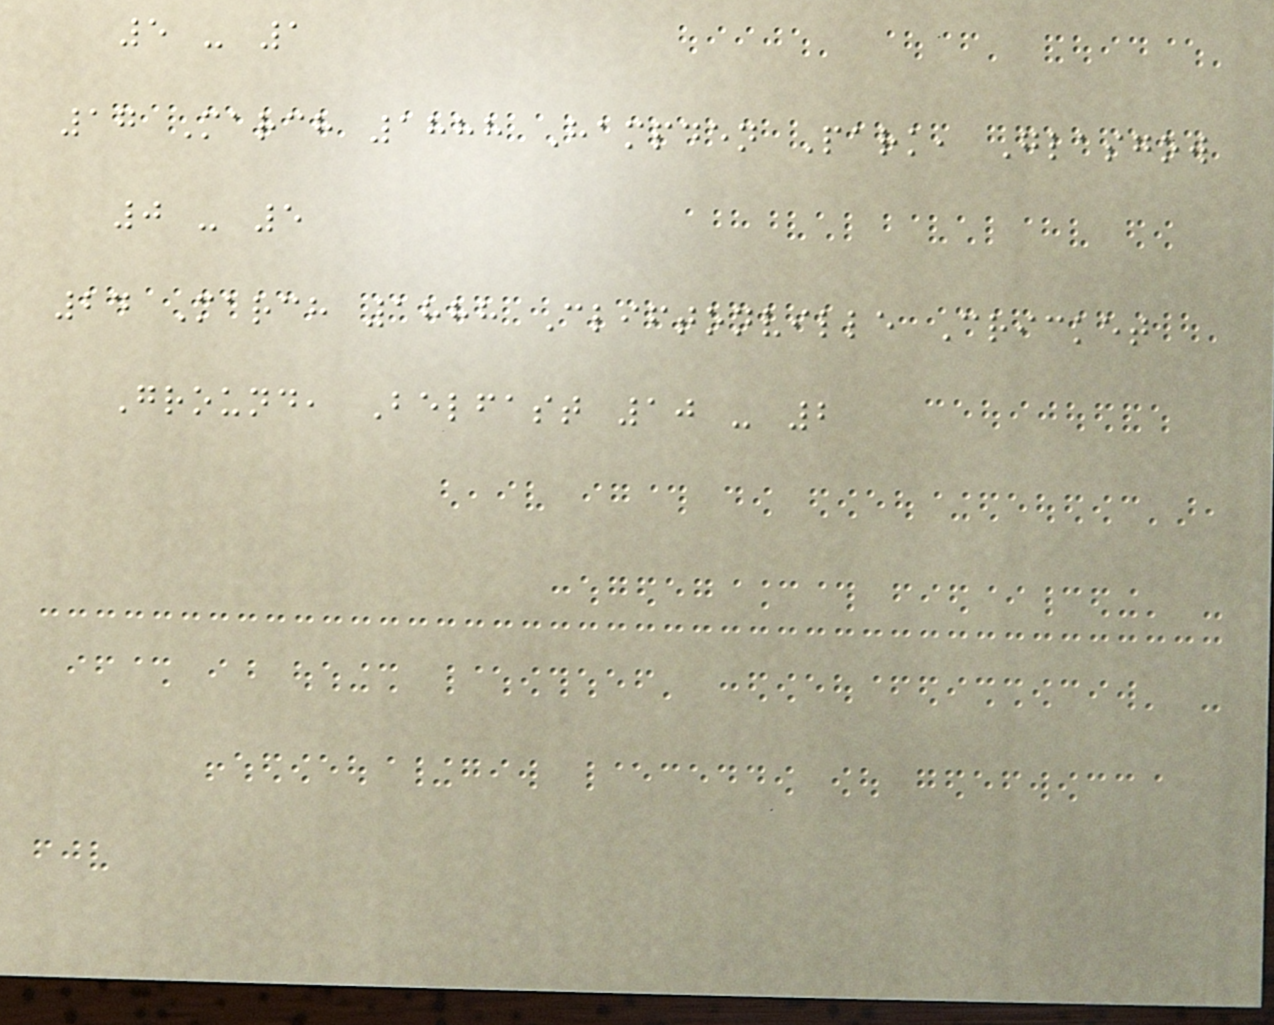5 - 1
17 March 1888 Hampden Park, Glasgow
0 - 5
24 March 1888 Cliftonville Cricket
Ground, Belfast 10 - 2
